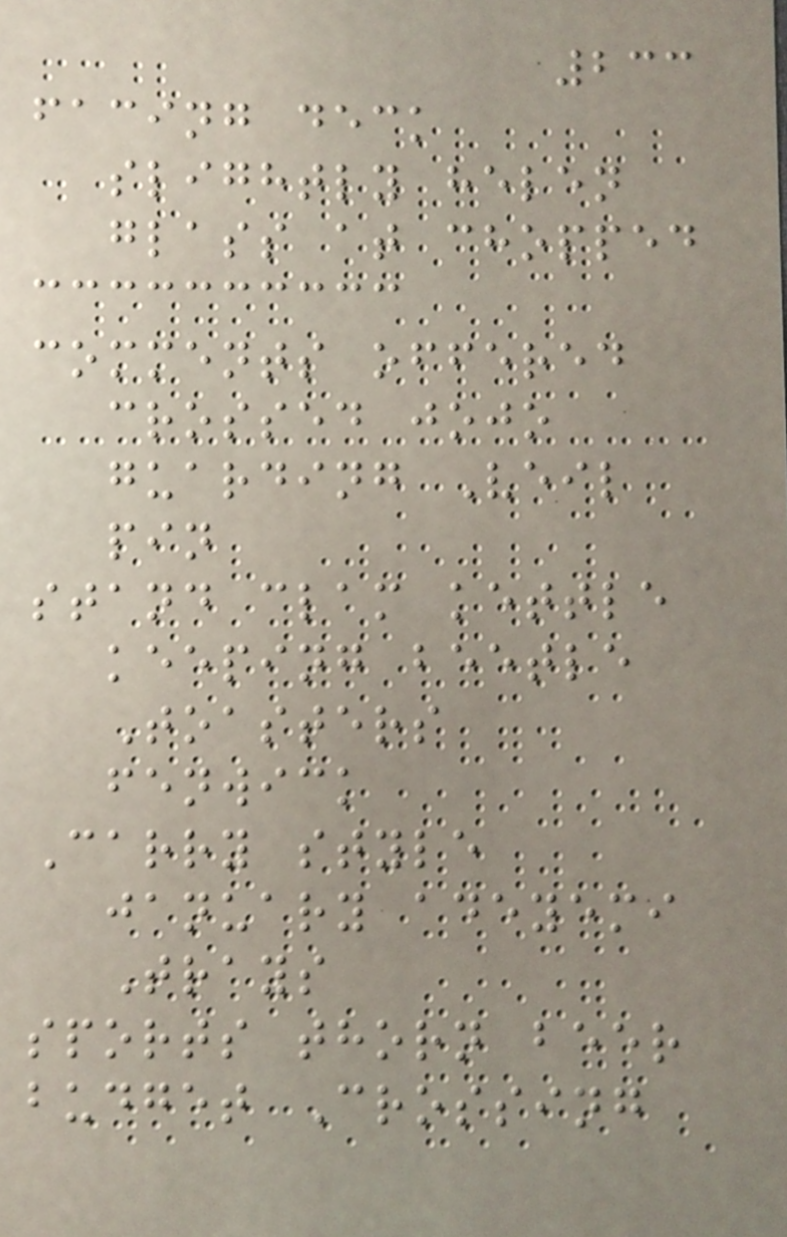233
facing deck
slightly helen
glass at chopped
comments offered
crossed jojo
guarding Veil
pin
stand clam kettle
keeping beetle
Toasters
fenwick
Carry style
january adeyemi
Trays
sports thorn beer
budget Crossing
